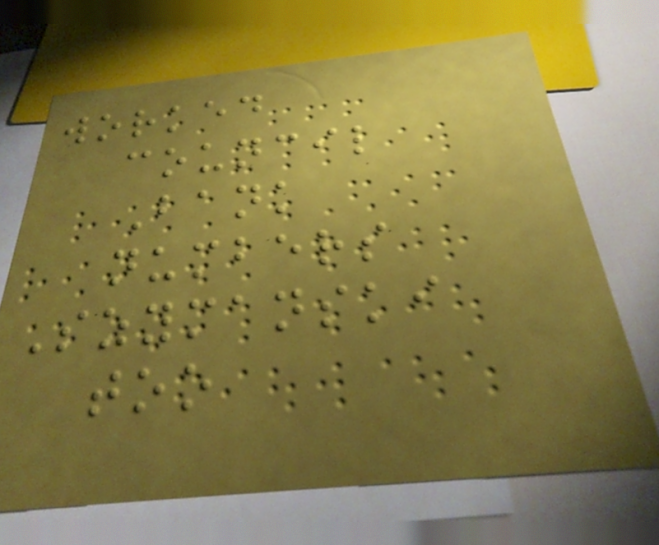worked
council
Bank
numbers
Szymanski
too
